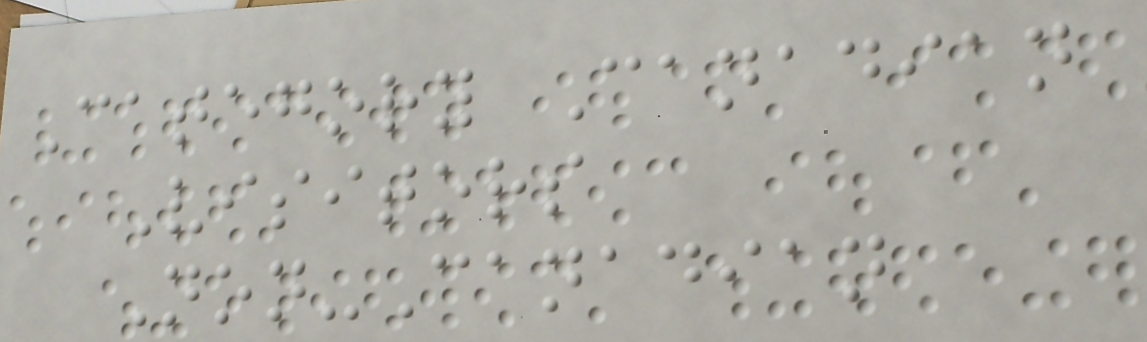Category Canadian
Visitors
Non-Canadian
